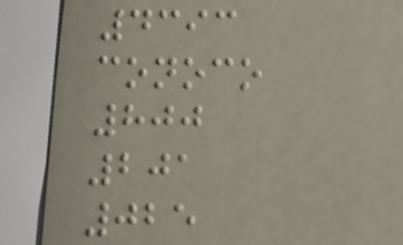4393
conoco
800
201
025
